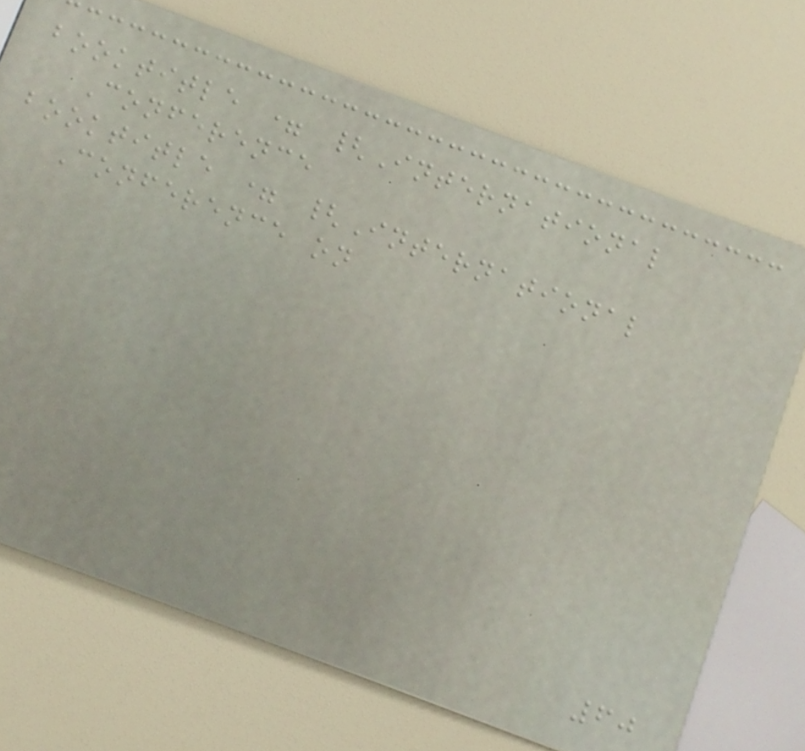booktitle = {International
Conference
booktitle = {International
Conference on
60
